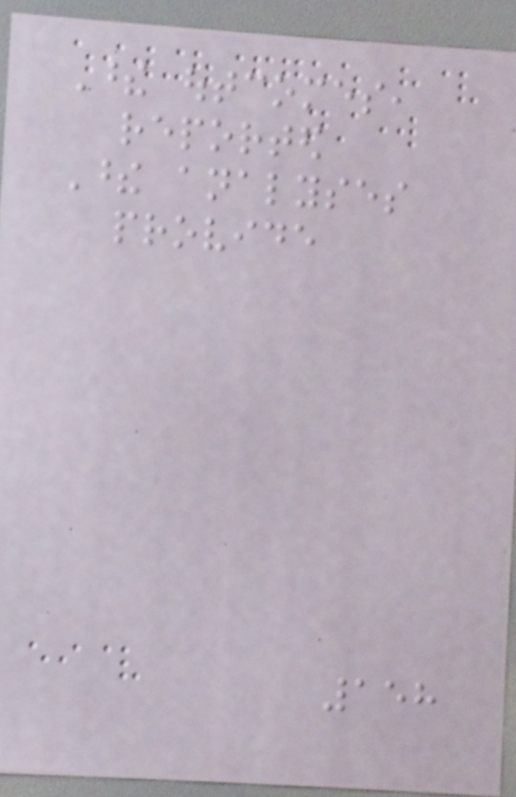These outcomes,
reported
These analyses
provide
158
